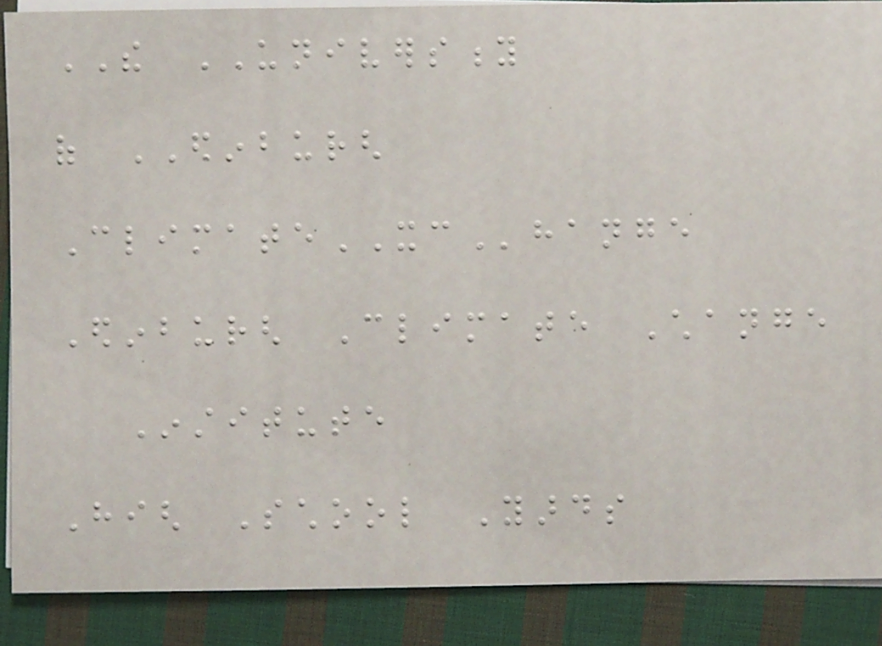THE UNIVERSITY
of EDINBURGH
ClimateXChange
Edinburgh Climate Change
Institute
High School Yards
